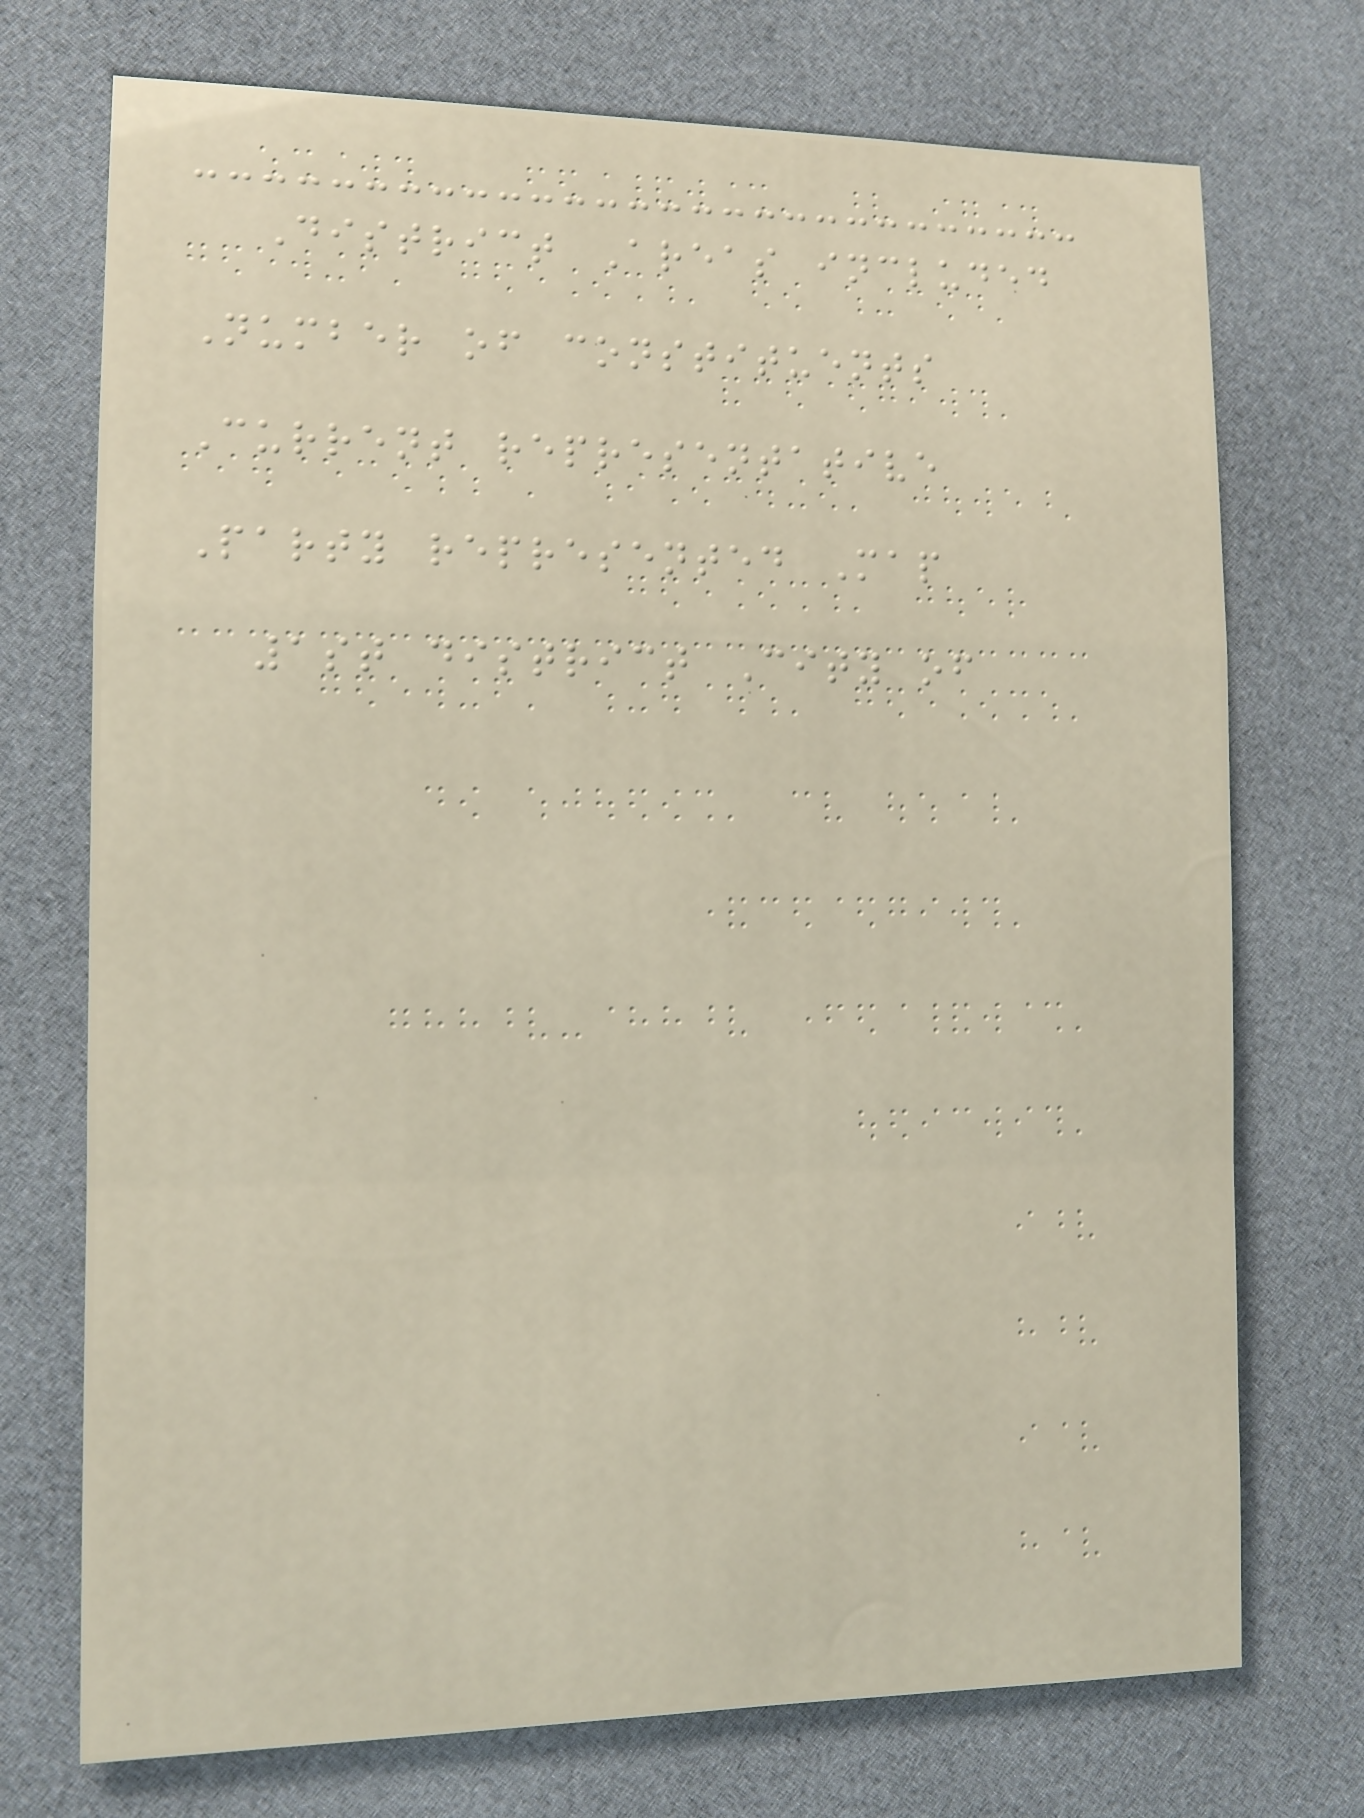District Areas included
Number of constituents
Current representative
Party represented Map
1st district City of
